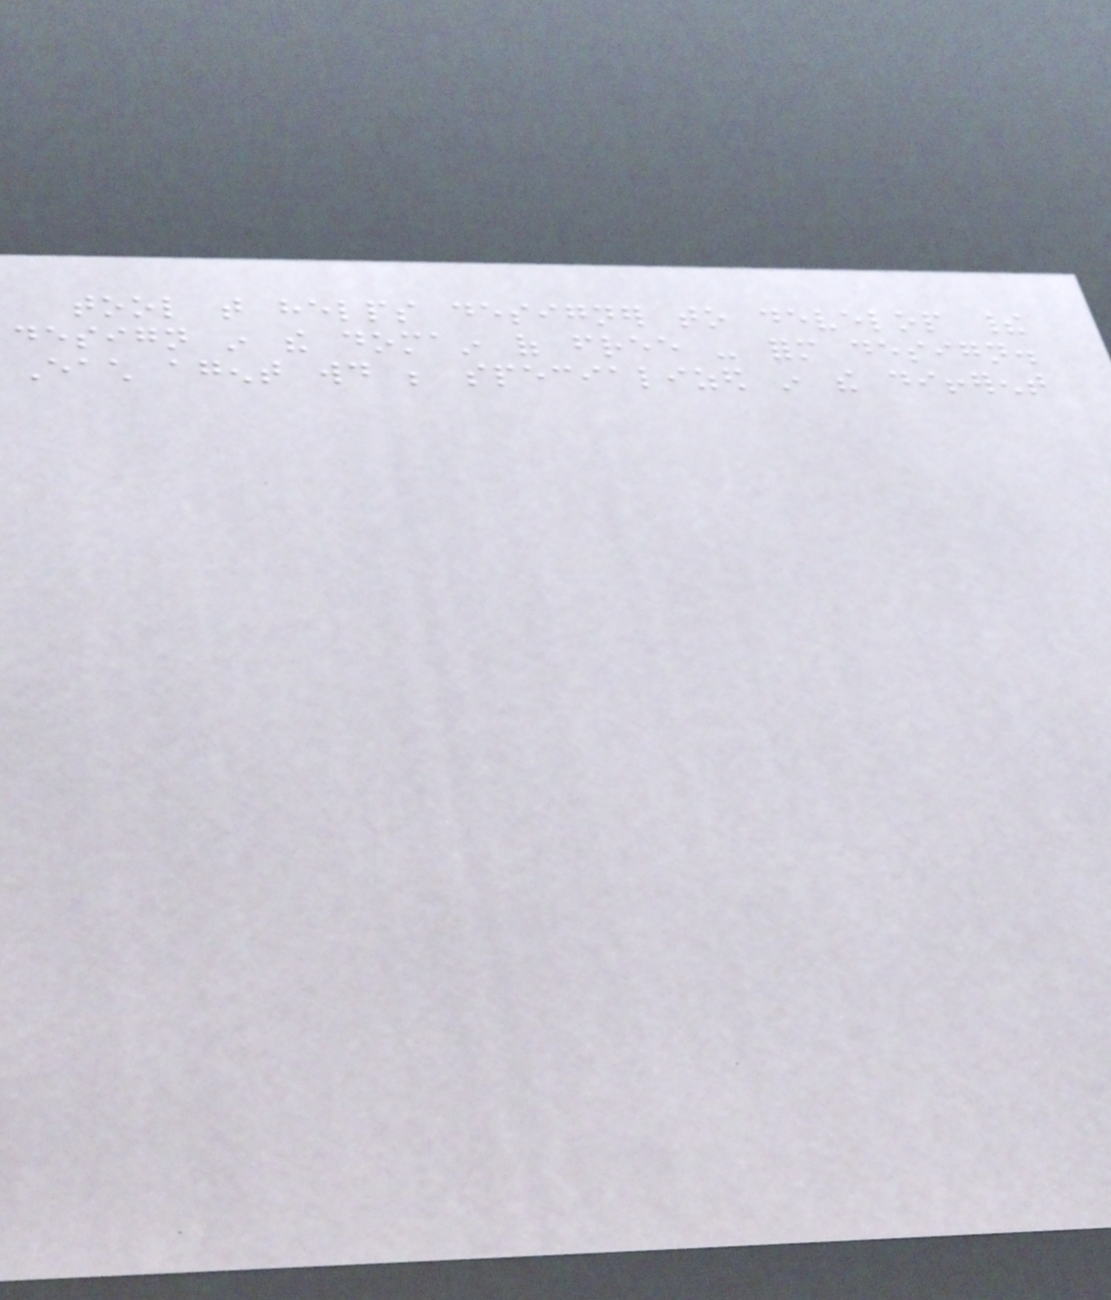tool that helps designer to develop their
design in the domain of free - form design.
Each agent would be specialized in the different
